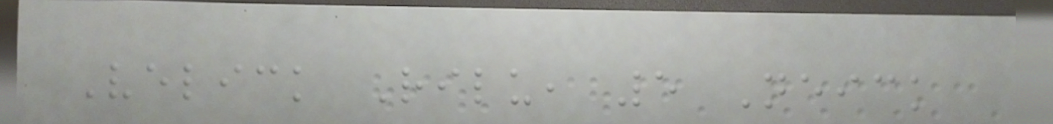Velick Rilu, 5 Neick
